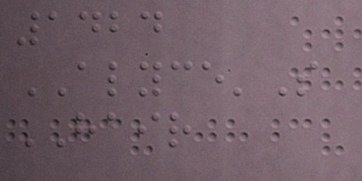1424
ALYCE'S
HAIR
